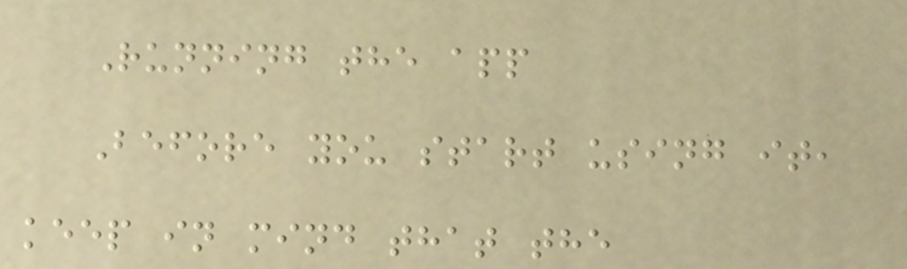Running the app
Before you start using it,
keep in mind that the
